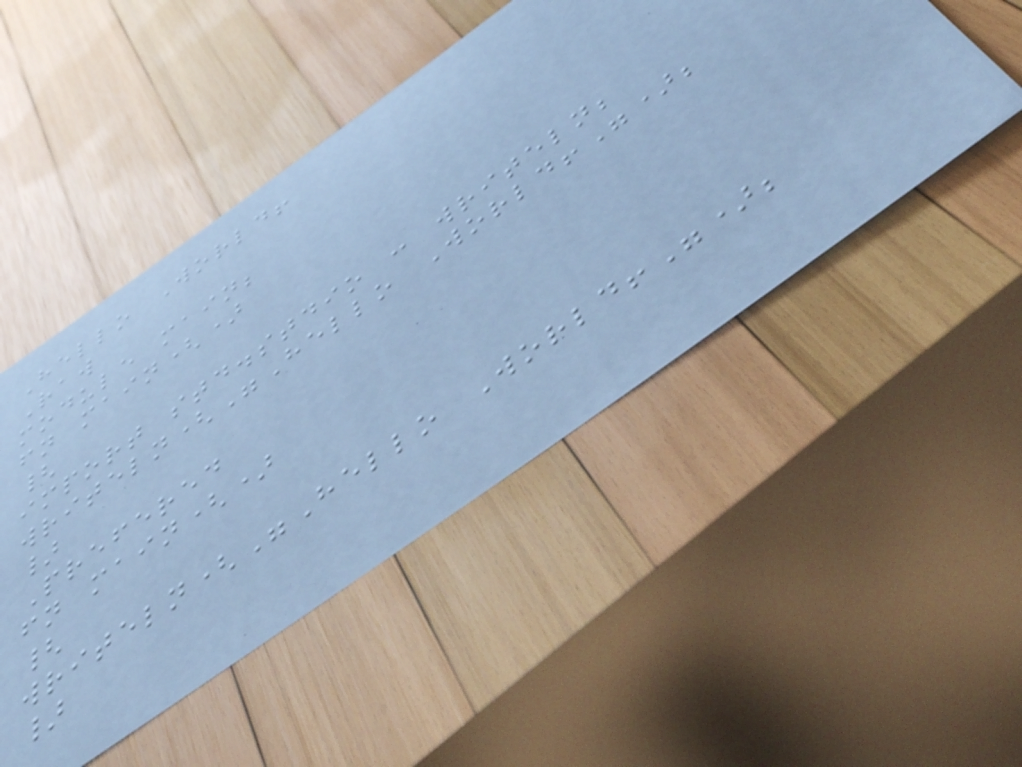Hello World!
Raw
module main;
fn main()
{
import std.stdio : writeln;
writeln("Hello World!");
}
Prefered
fn main()
{
writeln("Hello World!");
}
